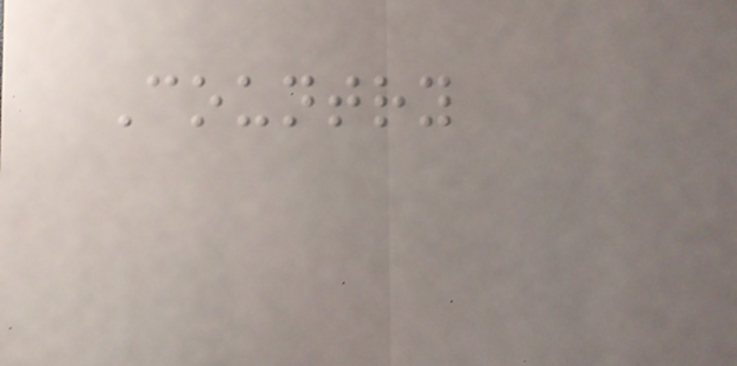Country
